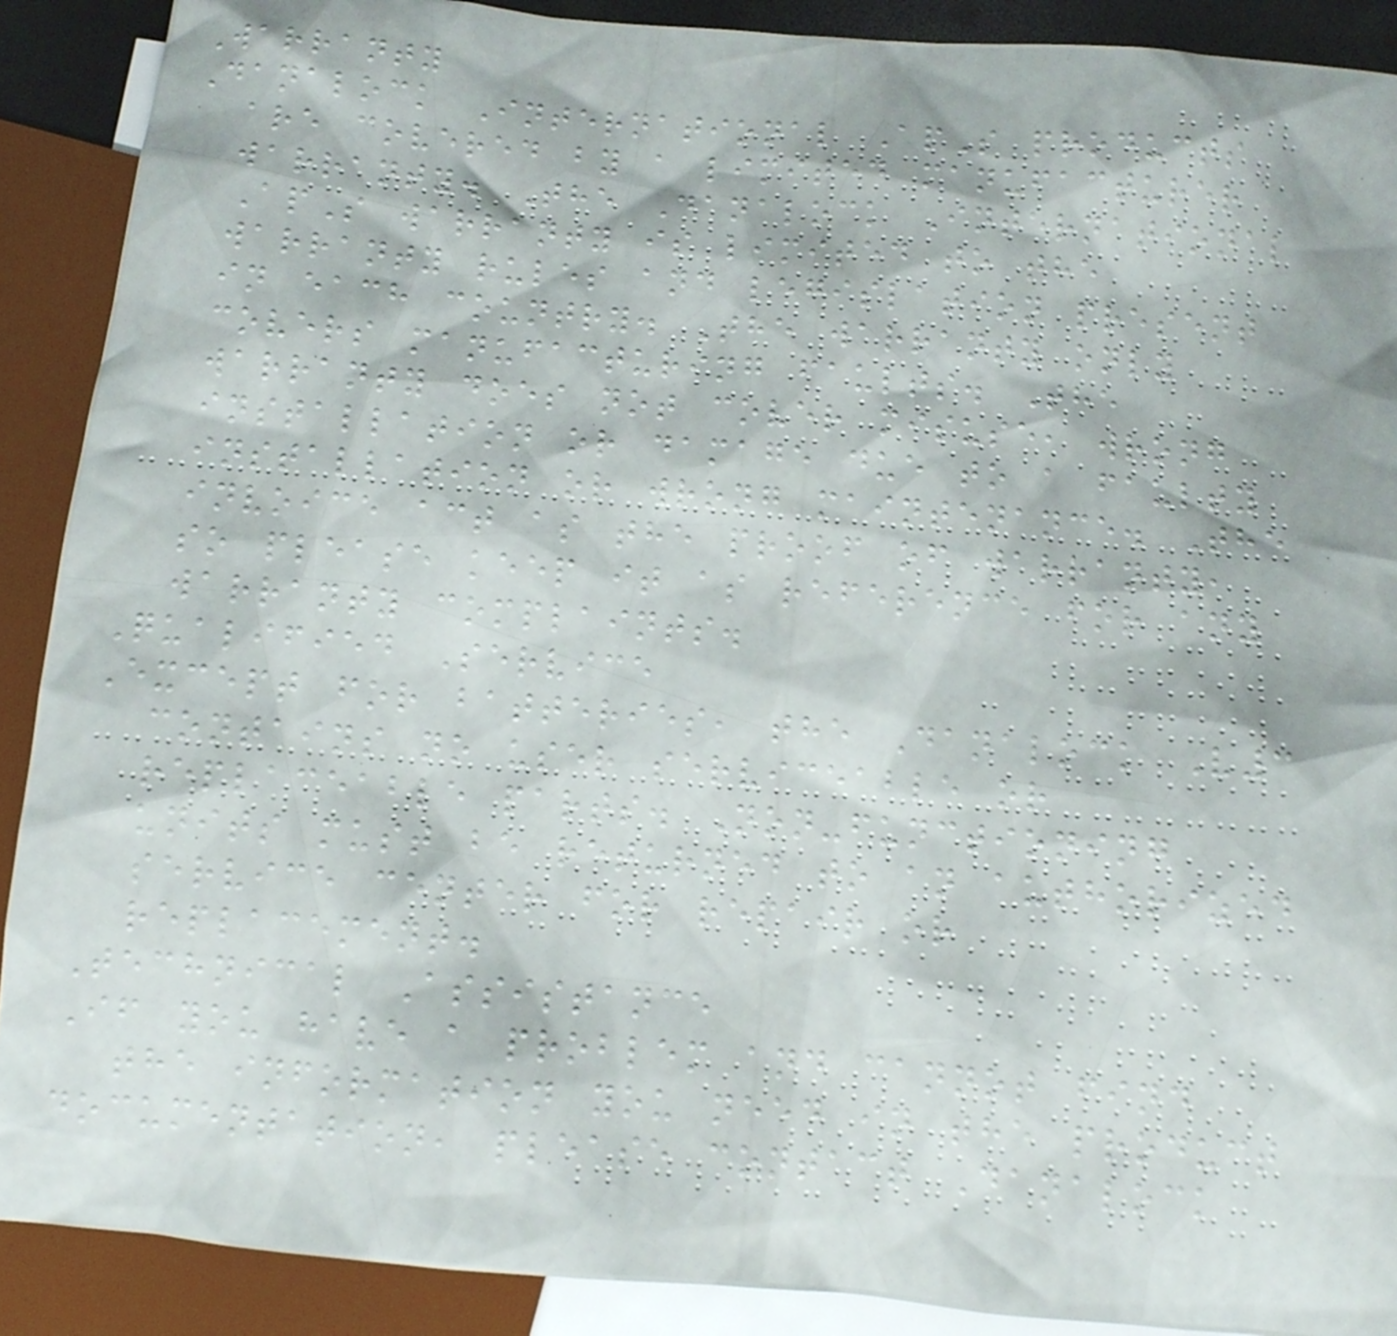Warranty
Danalock International ApS products
are covered by a limited manufacturer
warranty. The Danalock International
ApS warranty is limited to the
warranty rules and legislation present
in each country. The warranty only
covers manufacturing faults. The
warranty does not cover misuse, wrong
installation or damage due to a faulty
installation or wrong maintenance. The
invoice act as the proof of warranty,
so please keep it as reference for any
warranty complaints.
Qualified Service
Except for batteries, the Danalock V3
contains no user serviceable or
replaceable parts. Non-functioning
units must be returned to an authorized
service center for repair or
replacement.
Technical Assistance
If you have a problem and cannot find
the information you need in the product
documentation, please contact Danalock
